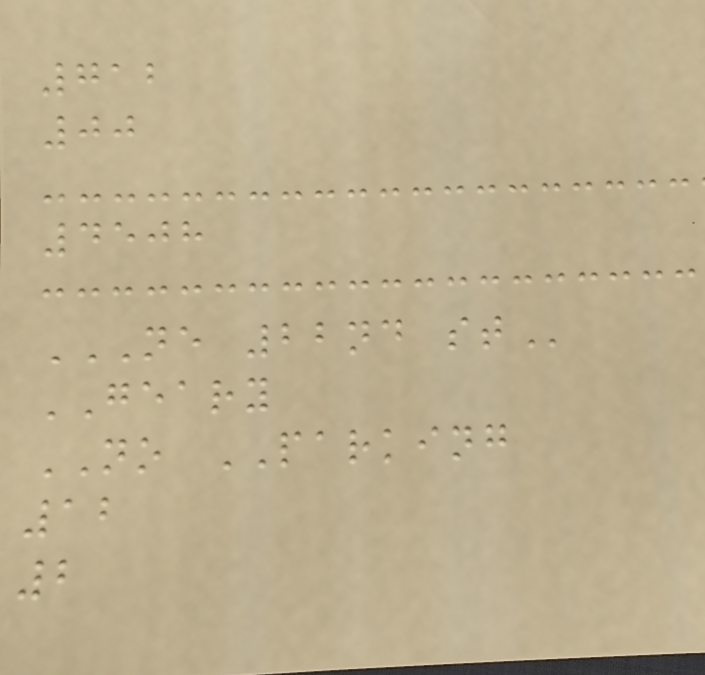712
00
4508
NE 22ND ST
GEARY
NO PARKING
12
2
